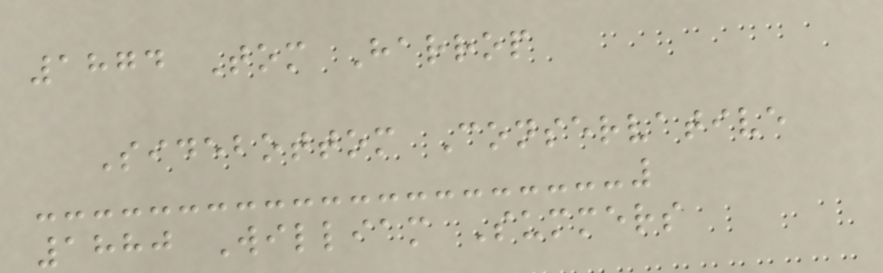1874 Tom Harrop
Sidebottom Conservative
1880 William Summers
